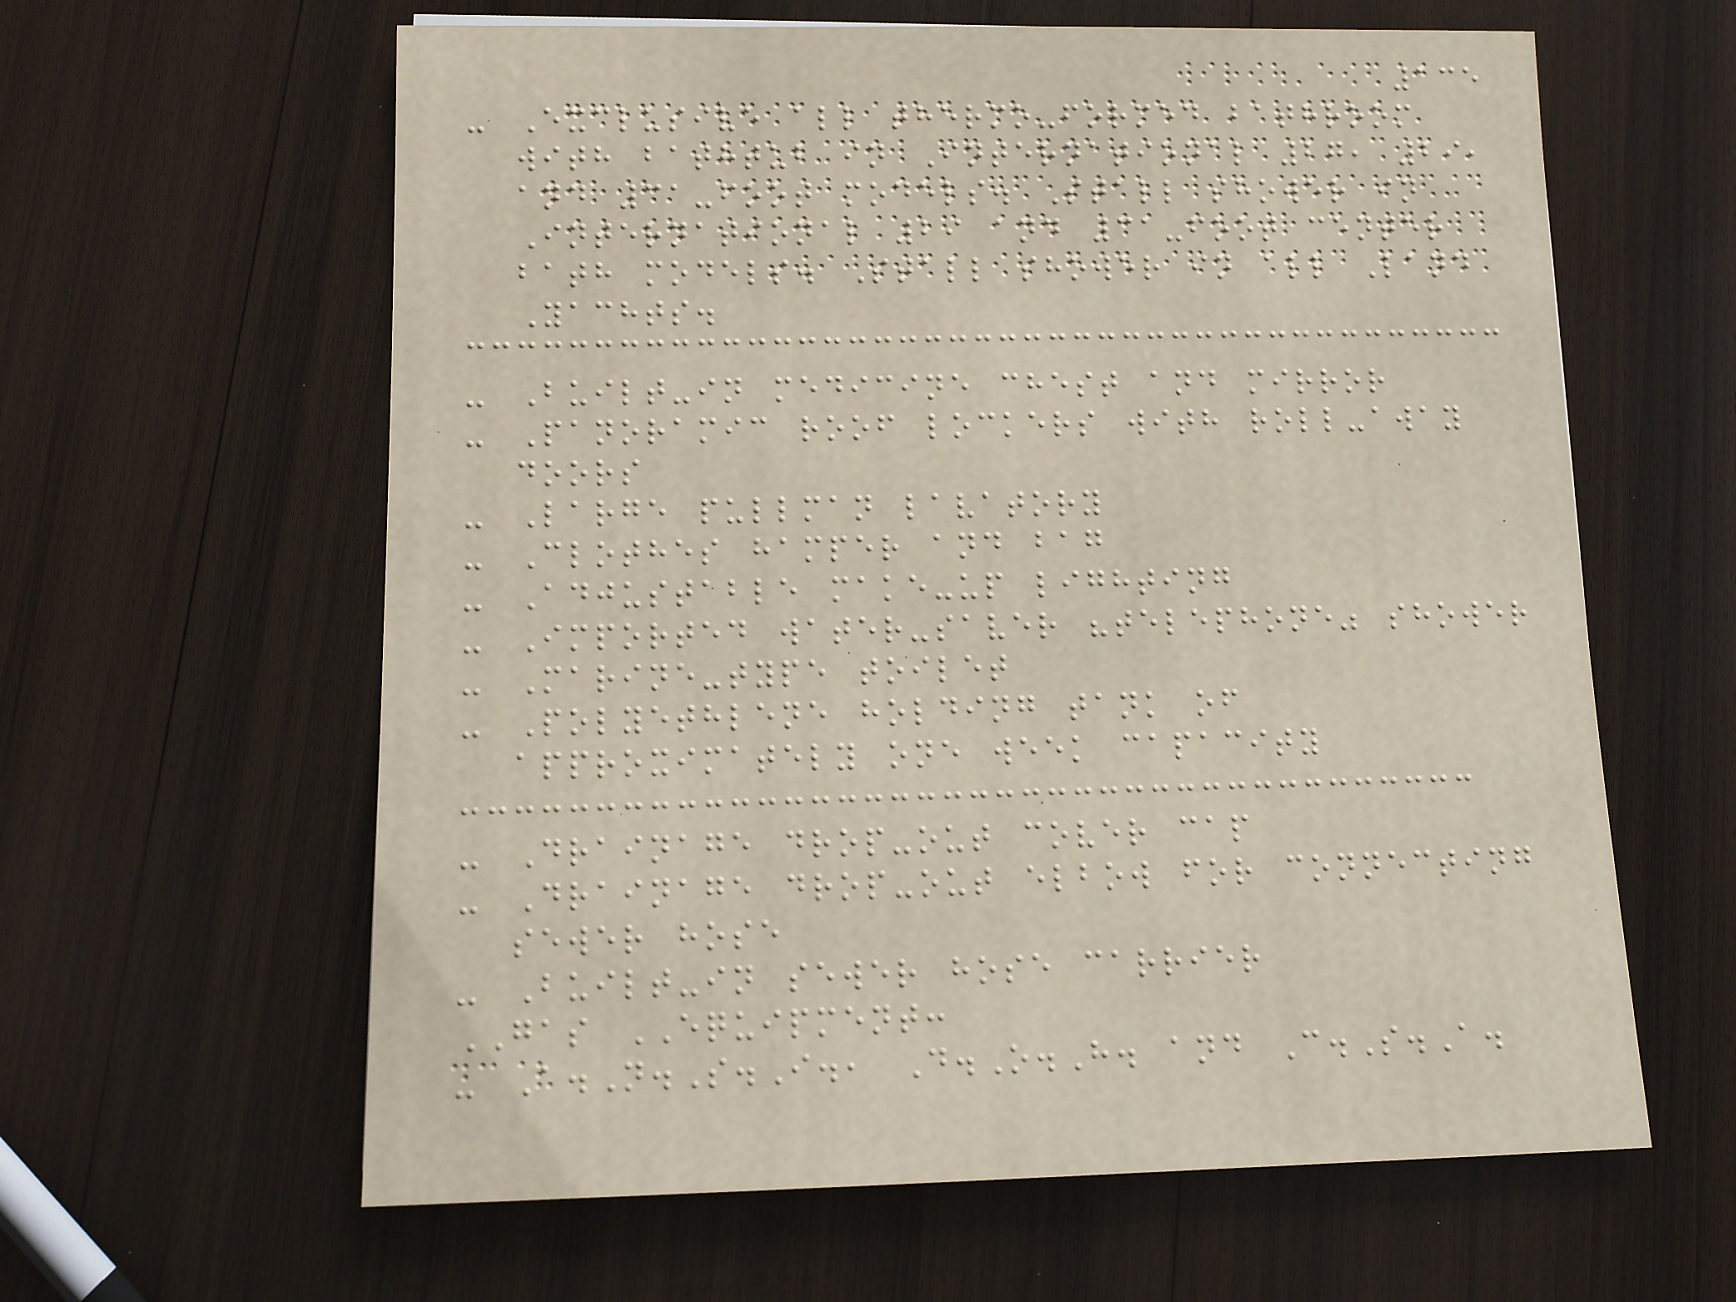135
- Exclusive all thermo-formed bathroom
with bathtub in International 27, 29,
and 31-foot models. Stall shower in
International 29 and 31-foot center
bath models. Stall shower in all Land
Yachts.
- Built-in medicine chest and mirror
- Panoramic roof lockers with roll-away
doors
- Large pullman lavatory
- Clothes hamper and bag
- Adjustable make-up lighting
- Imported water-saver "telephone" shower
- Marine-type toilet
- Polyethlene holding tank of
approximately one week capacity
- Drainage drop-out cover cap
- Drainage drop-out elbow for connecting
sewer hose
- Built-in sewer hose carrier
GAS EQUIPMENT:
- A.N.S.I., D.O.H. and C.S.A.
